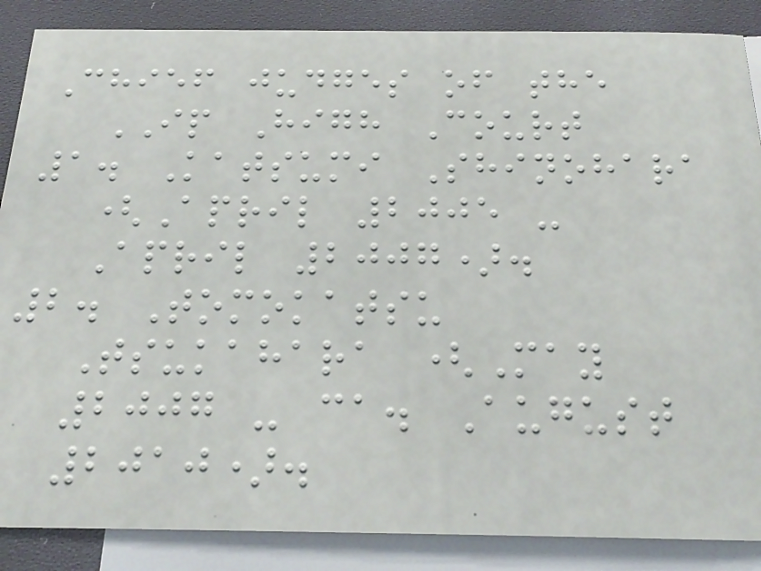Chief judges of the
IP High Court
1. Katsumi Shinohara
(April 2005 -
April 2007).
2. Tomokatsu
Tsukahara (May
2007 - ca. August
2010).
